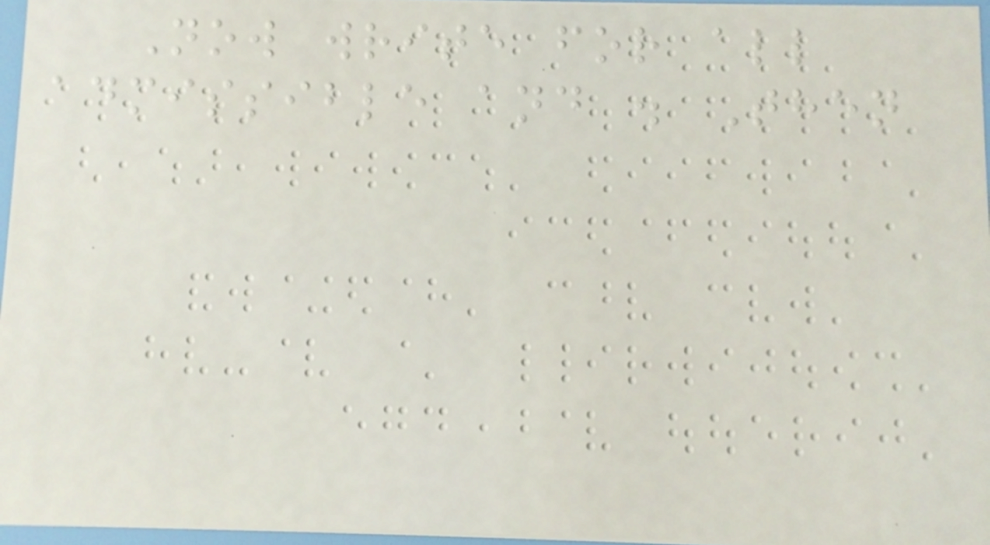Now write for all
admissible and . Then
